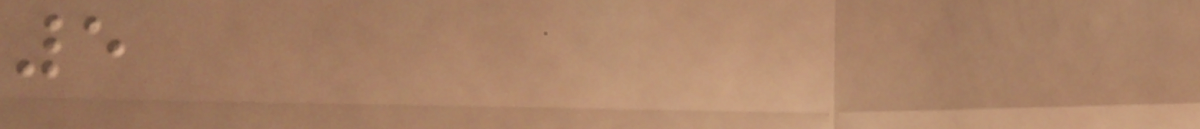5
